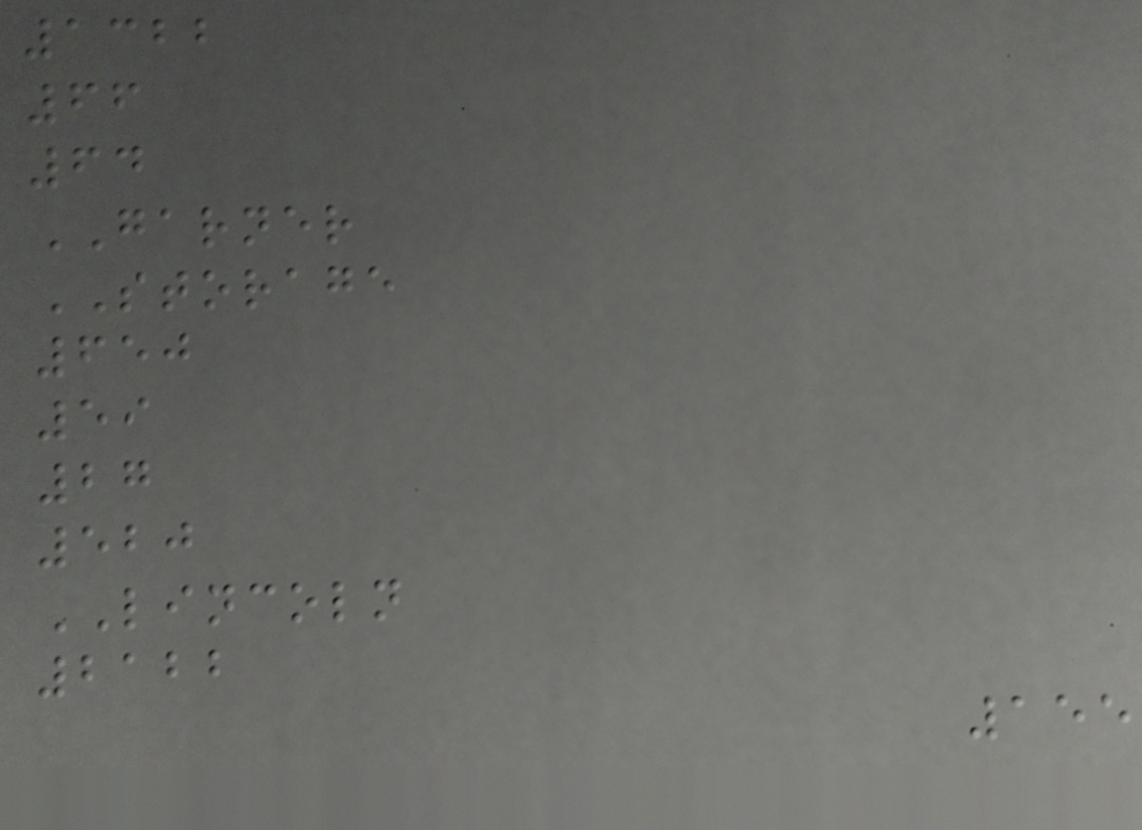1322
66
64
GARNER
STORAGE
650
59
27
520
LINCOLN
2122
155
